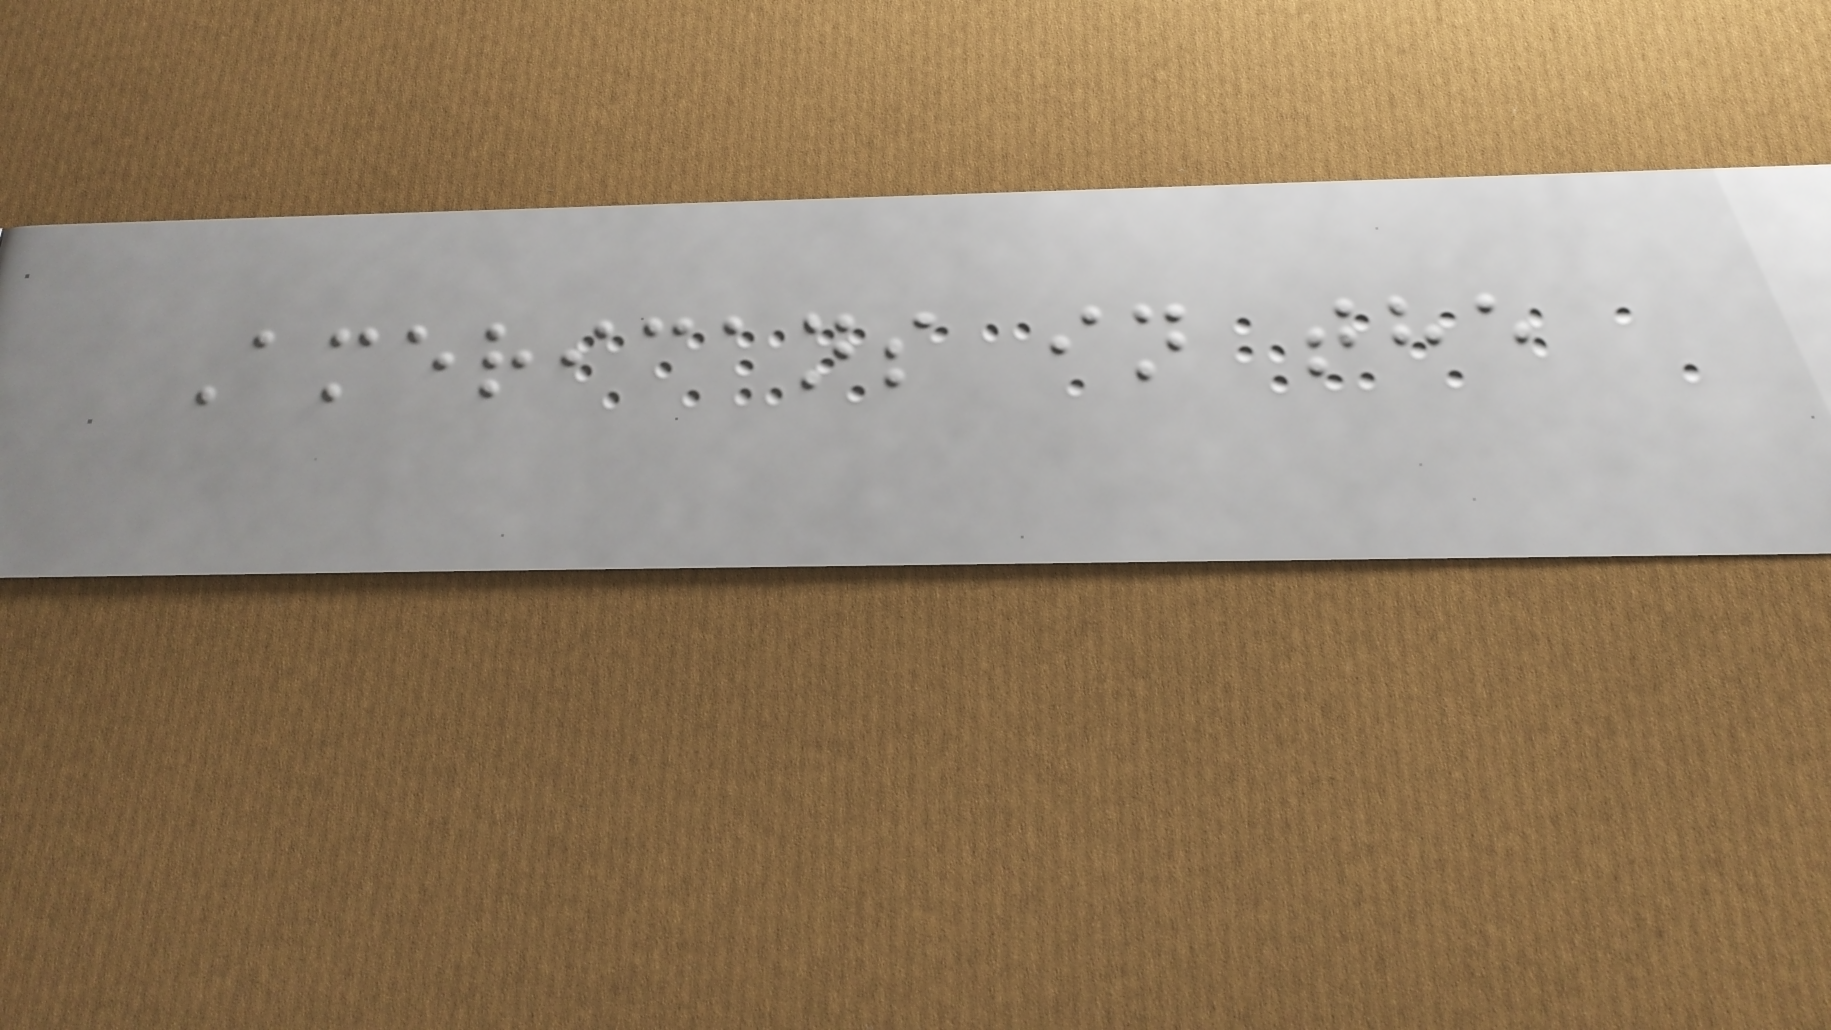Americans in the
